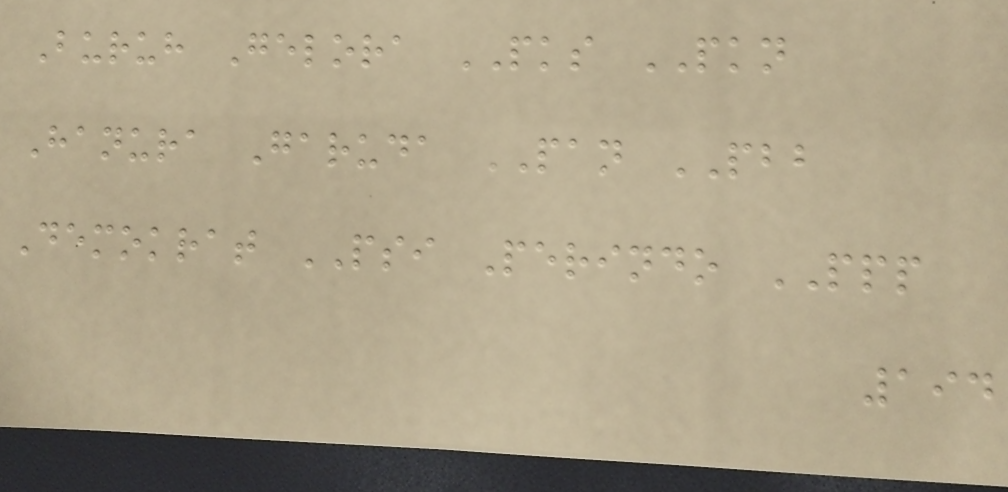Buruh Gelora PKS PKN
Hanura Garuda PAN PBB
Demokrat PSI Perindo PPP
194
